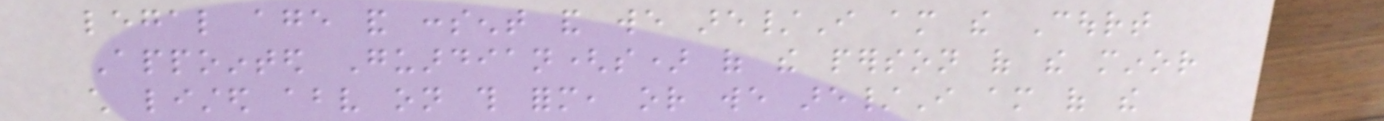legal age and consent and we are/I am the Court
Appointed Guardian(s) of the person of the minor
child listed above on this form, or we are/I am of the
